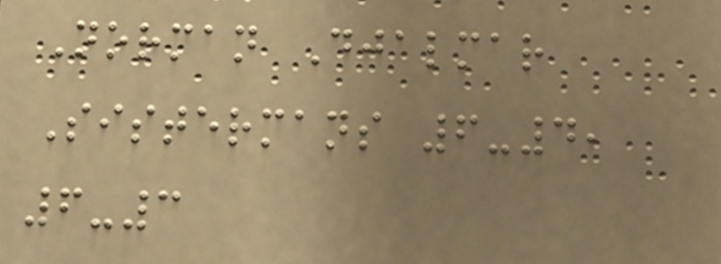Norman Djalmar
Sistermans 6-4,
6-3
